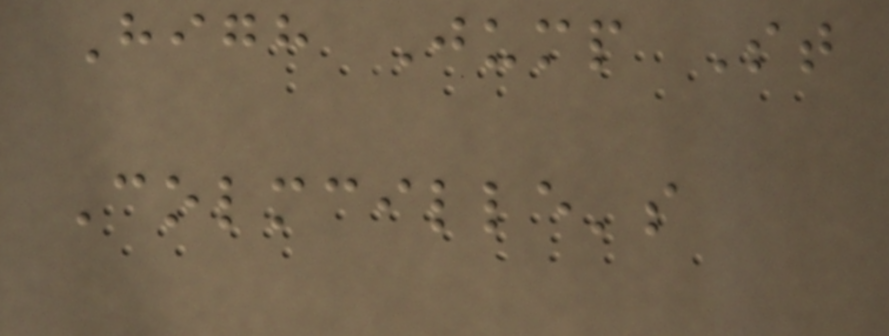High Jump St
Colmcille's
